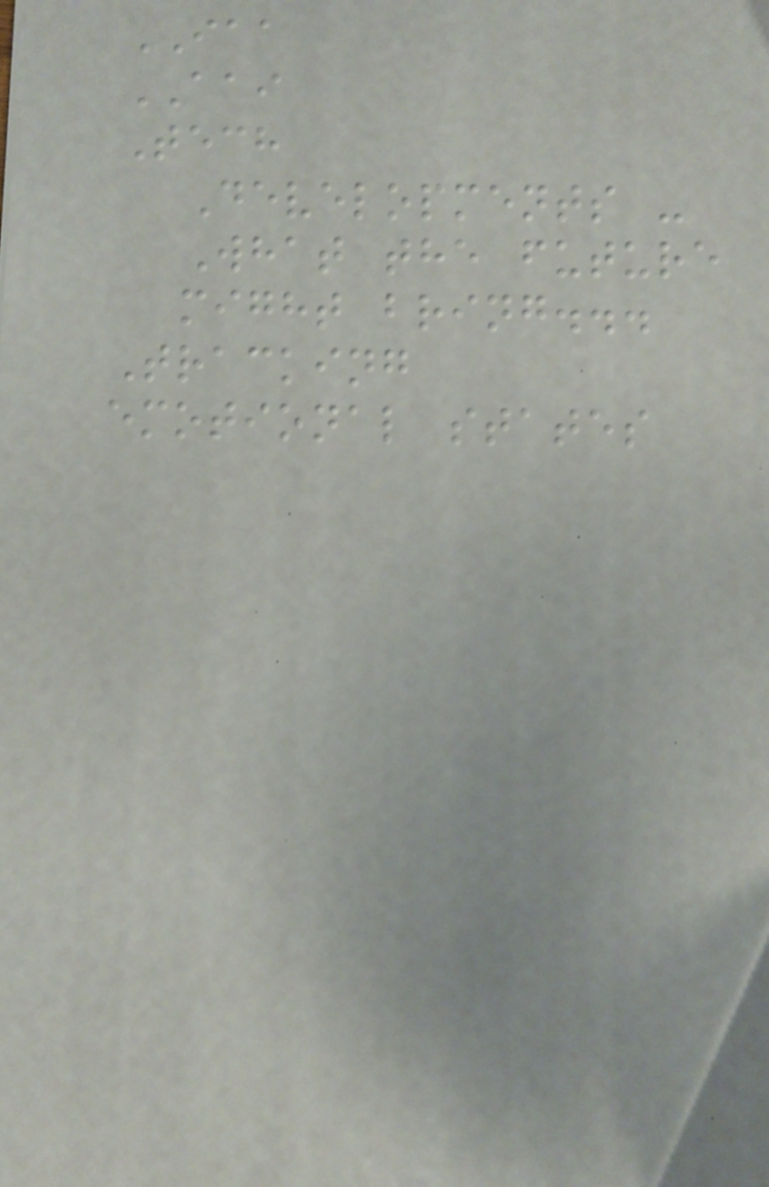IAA
AAI
Tech
Developments -
What the future
might bring...
Tracking
emotional states
